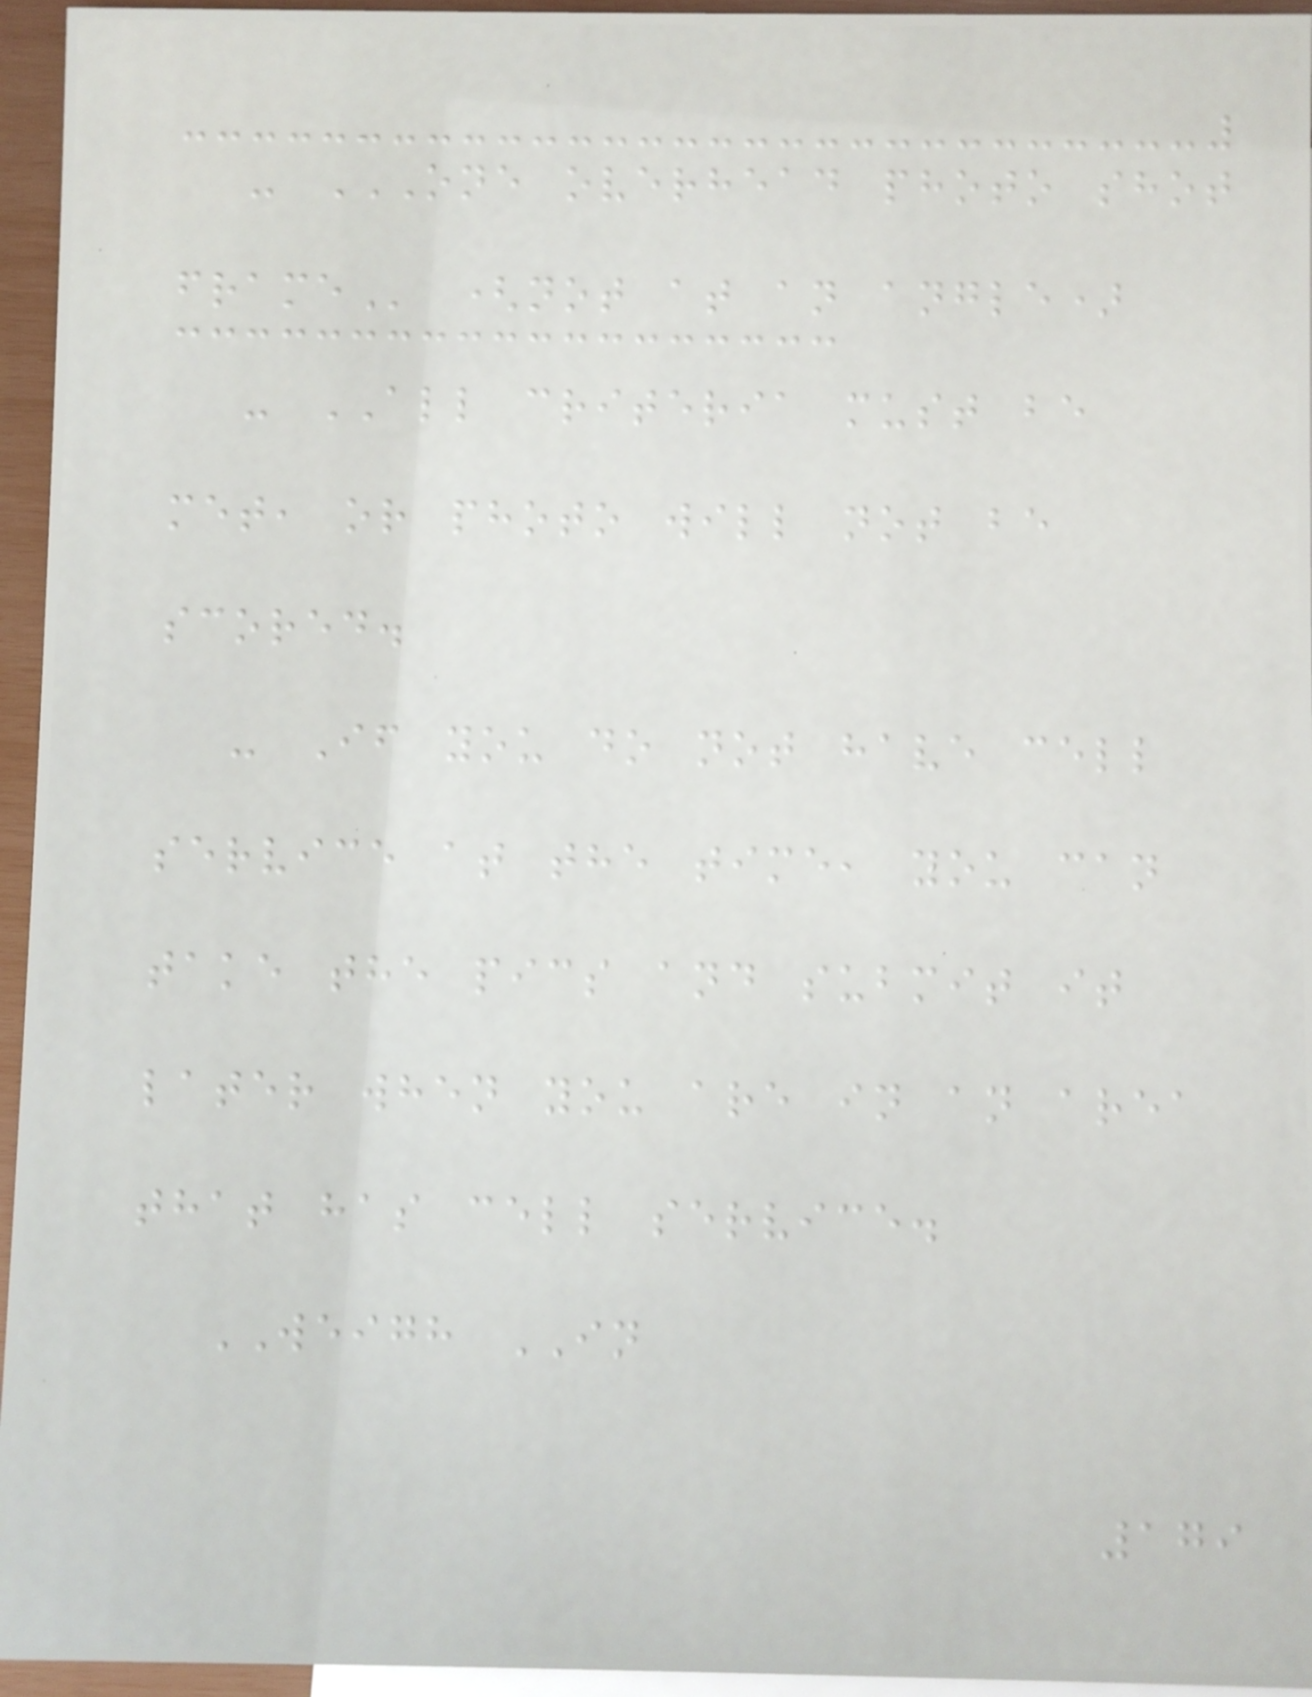- ONE OVERHEAD PHOTO SHOT
FRAME (not at an angle)
- ALL criteria must be
met, or photo will not be
scored.
- If you do not have cell
service at the time, you can
take the pics and submit it
later when you are in an area
that has cell service.
WEIGH IN
179
